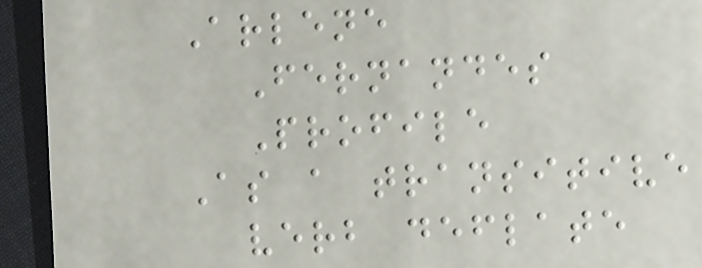Arlene
Fernandes
Profile
As a transitive
verb deflate
